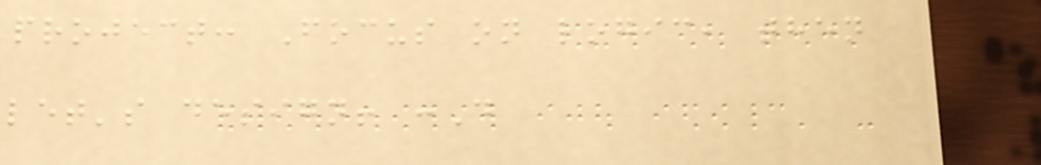project: Focus on logic, then
let's design! :D
